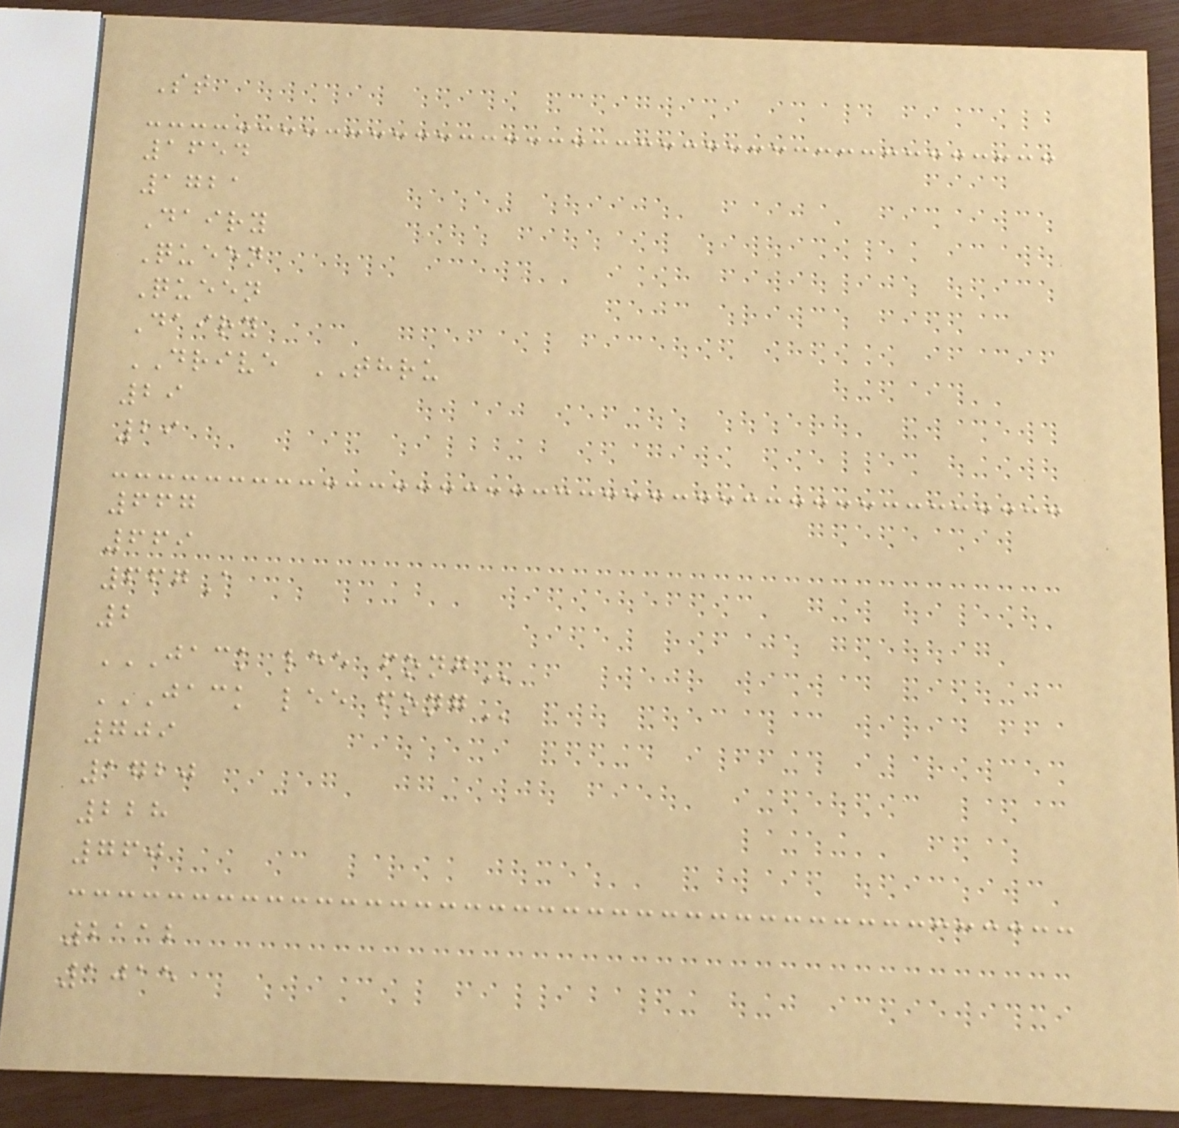St
1654
1721
Dairy
Queen
Queen
Dairy
DRIVE THRU
29
29
667
669
667A
2
JACK LEE FONG
JACK LEE FONG
709
1720
228
760
2112
1015
